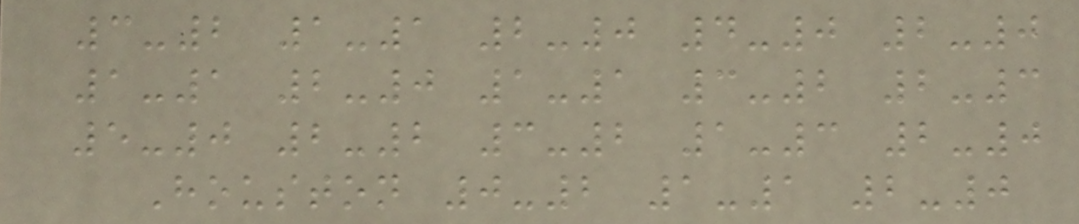3-2 1-1 2-0 4-0 2-0
1-1 2-0 1-1 3-2 2-3
5-0 2-2 3-2 1-3 2-0
Houston 0-2 1-1 2-0
